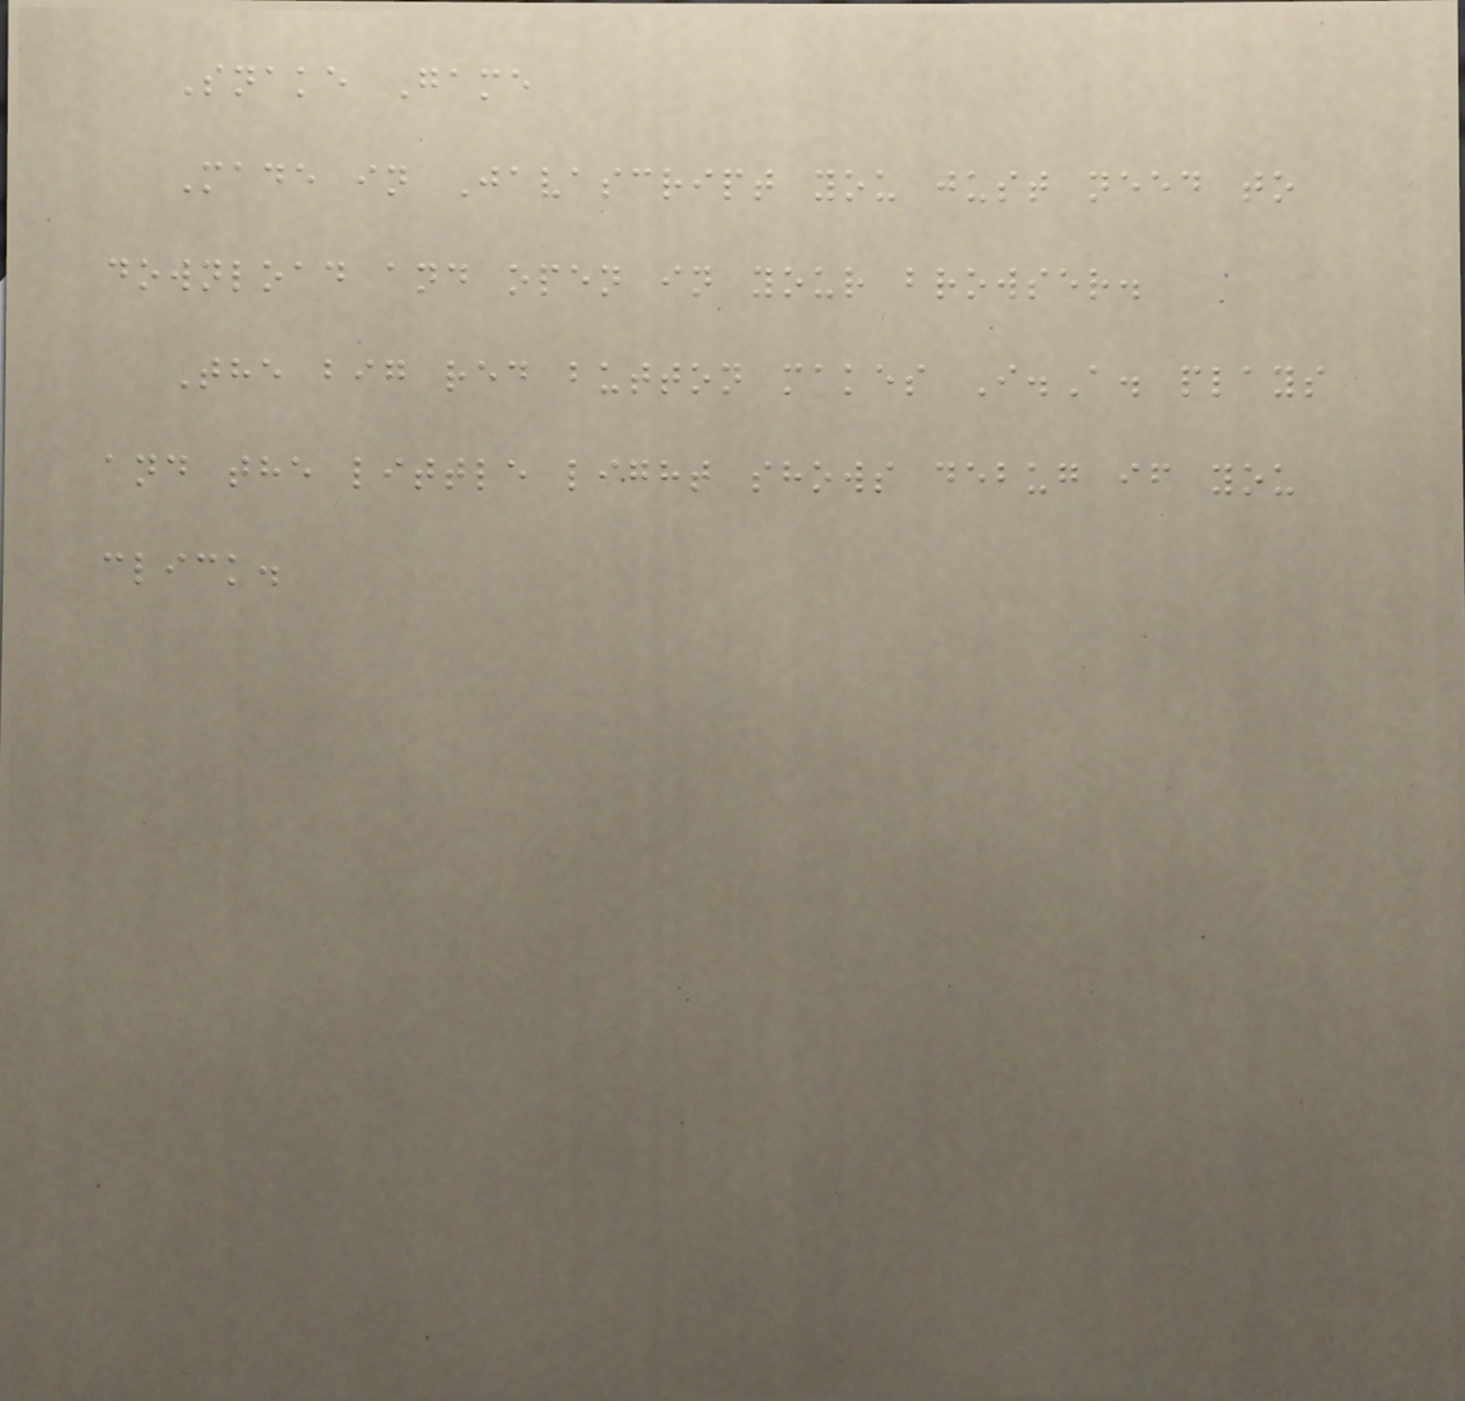Snake Game
Made in Javascript you just need to
download and open in your browser.
The big red button makes I.A. plays
and the little light shows debug if you
click.
